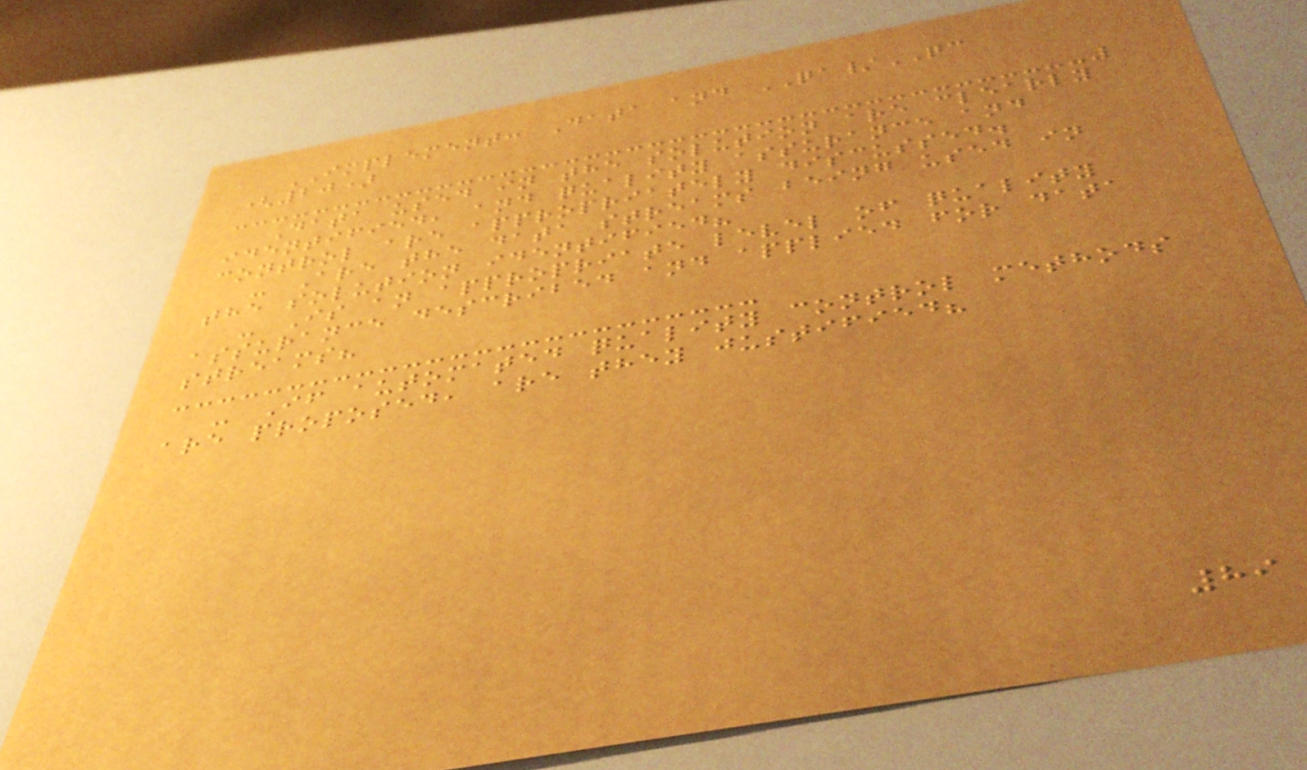IMPLEMENT: Data and QA/QC
(20)
Data used in the solution are clearly
identified, and quality assurance and
control are appropriately discussed.
- Are the data streams being used in
the solution identified?
- Is an appropriate level of quality
assurance described and applied for data
streams?
- If automated quality control methods
are proposed, are they justified?
89
